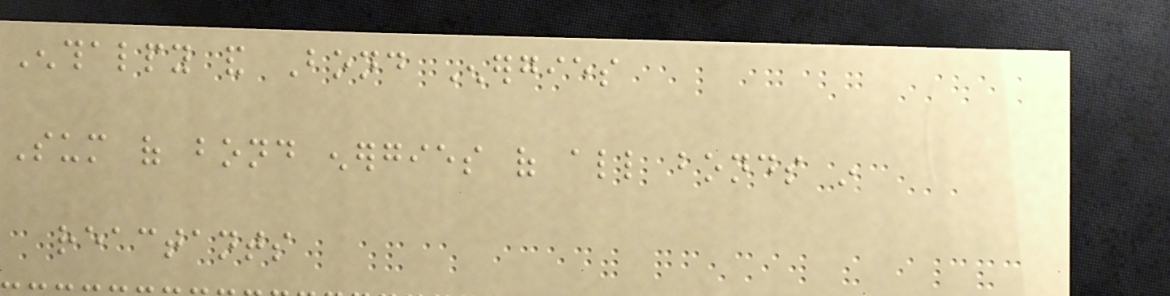Enthalpy and Bond Energies
Sum of bond energies of all bonds in
reactants
